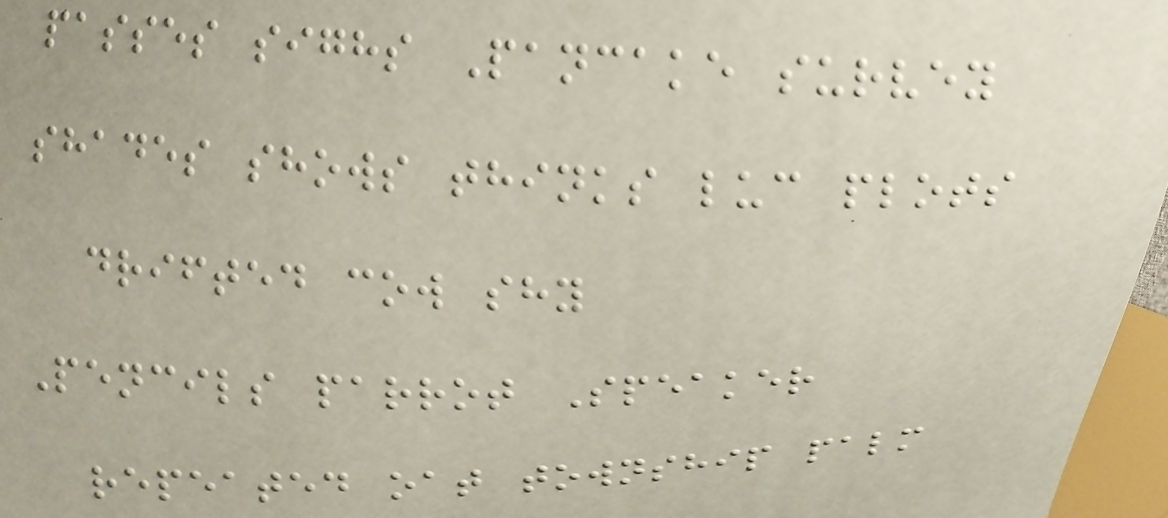passes sighs Pancake survey
shades shows thinks luc plots
drifted cow shy
Pencils parrot Speaker
repeated oat township palm
